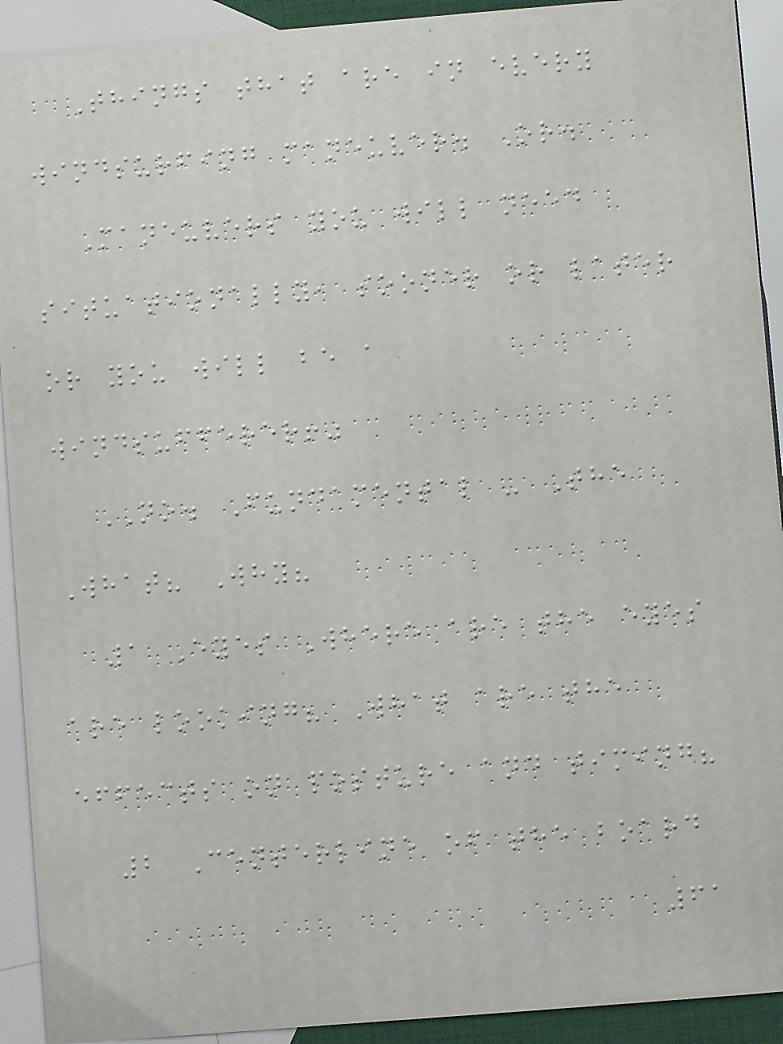Things that are in every
windsurfing maneuver. Or.
Maneuvers you will need
situationally, sooner or later
or you will be a
windsufferer!"
NO. Fundamental - The
What? Why?
1 Eyes Where are the eyes
are looking? What are the
effects on posture and timing?
2 Centerline of the board
61
